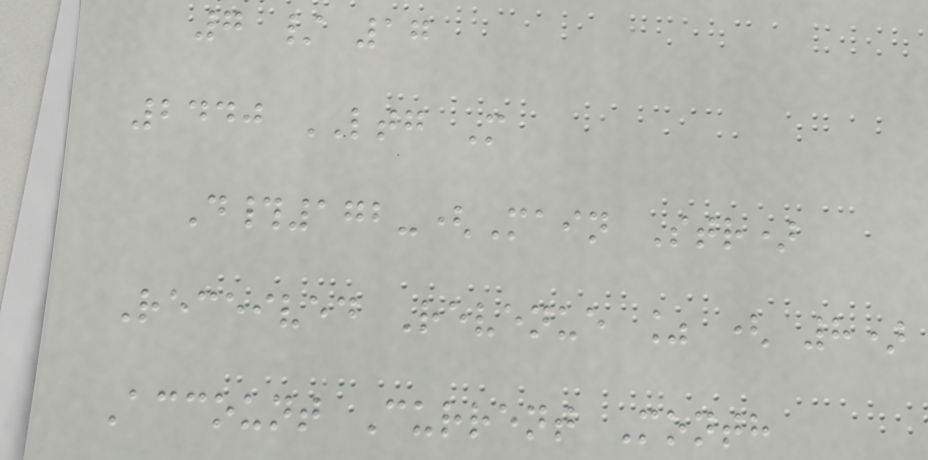7 / 17
2440 LTG M
D#172-(Main Str)
Received Revenue % ( 8)
Account Current Month
